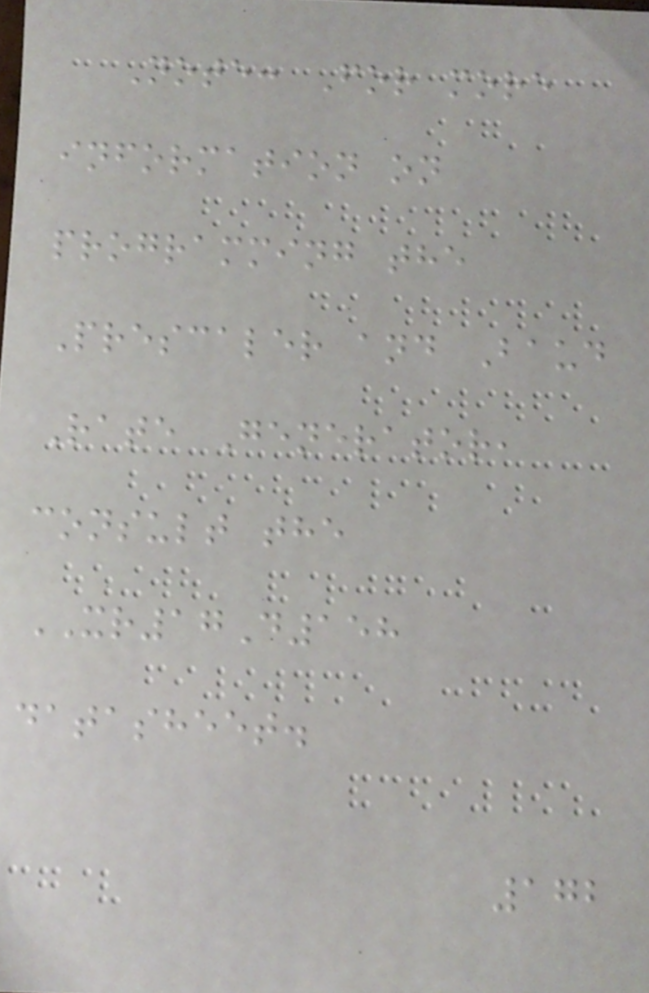Note: For more
information on
programming the
Prescaler and Baud
Rate Generator,
consult the
XR17D158
datasheet.
172
